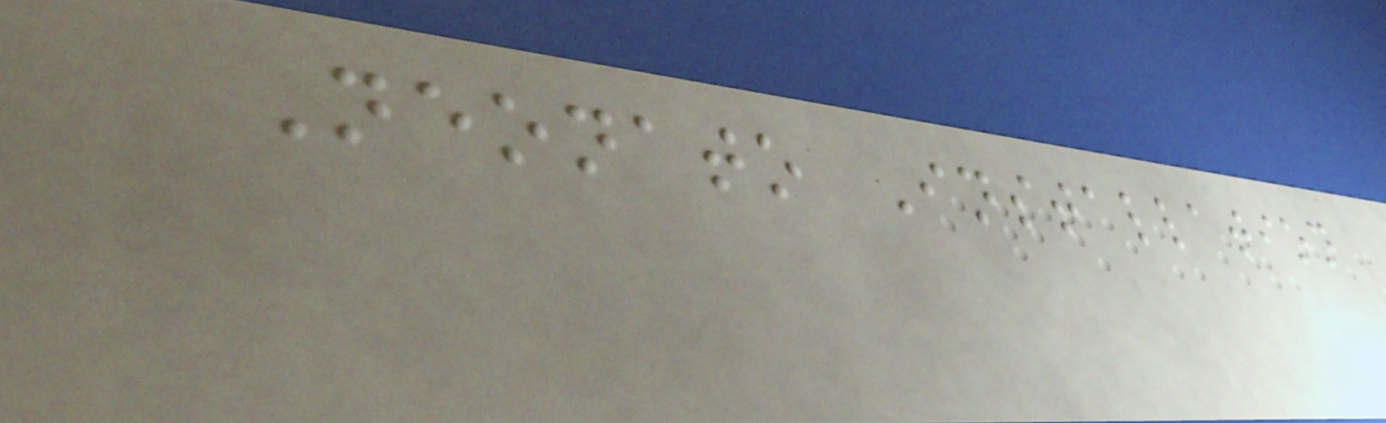Neonato Installation
